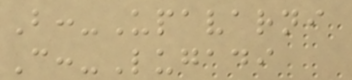B:-Upavarni
C:-Lugadi
